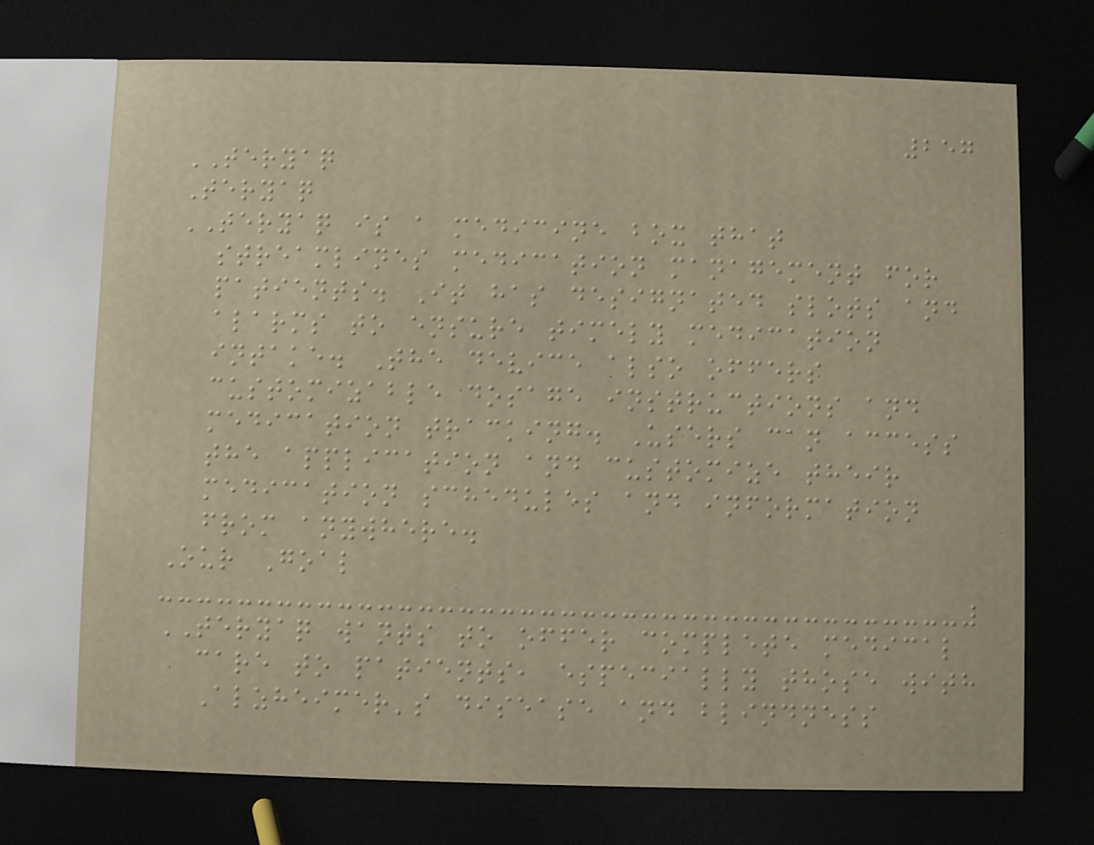257
TERYAQ
Teryaq
TERYAQ is a medicine box that
streamlines medication management for
patients. It has designated slots and
alarms to ensure timely medication
intake. The device also offers
customizable dosage instructions and
medication tracking. Users can access
the application and customize their
medication schedules and information
from anywhere.
Our Goal
TERYAQ wants to offer complete medical
care to patients, especially those with
Alzheimer's disease and blindness
